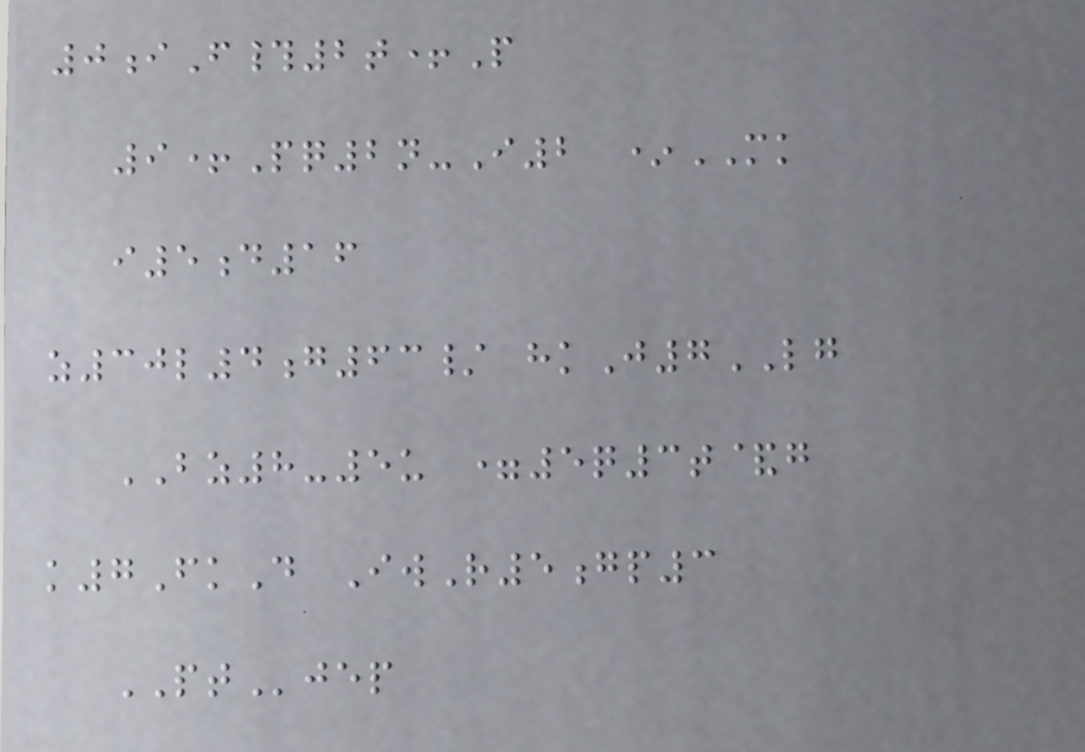0iF#2t+P
9+Pq2n-I2 *MK
i5d16
z30l4g63/ hkJ7LG
BZ8-5u =5q3t&g
k7FkD IwR5gp3
PTjep
